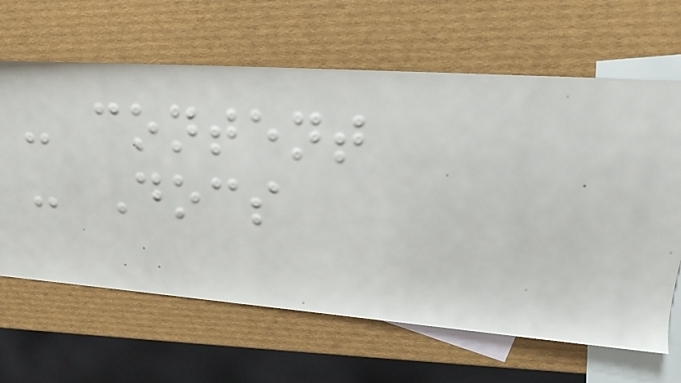- content
- Docs
